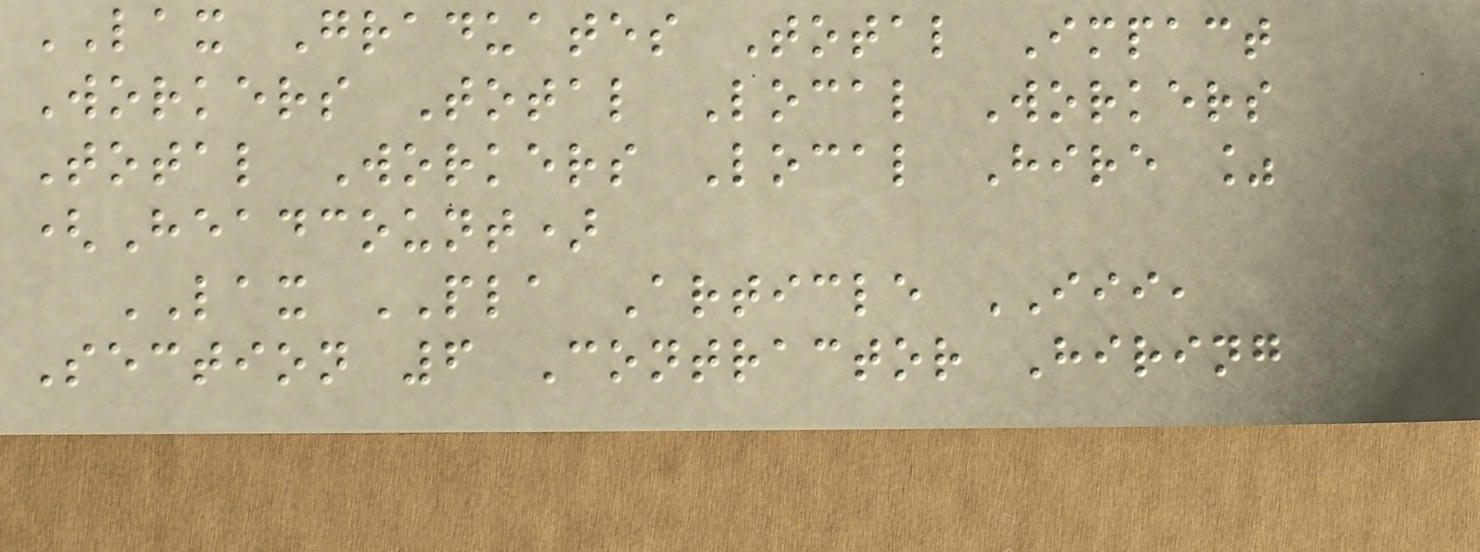LAX Graduates Total Impact
Workers Total Local Workers
Total Workers Local Hire %
(Headcount)
LAX PLA Article III,
Section 6 Contractor Hiring
